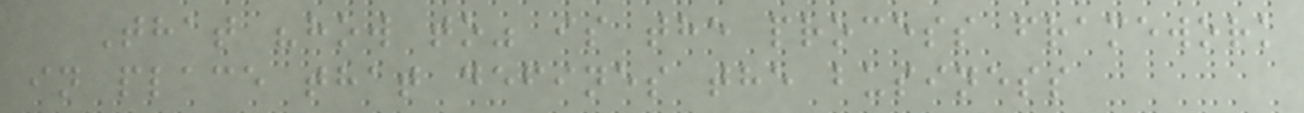That "how to" is the process framework
in place that defines the business
